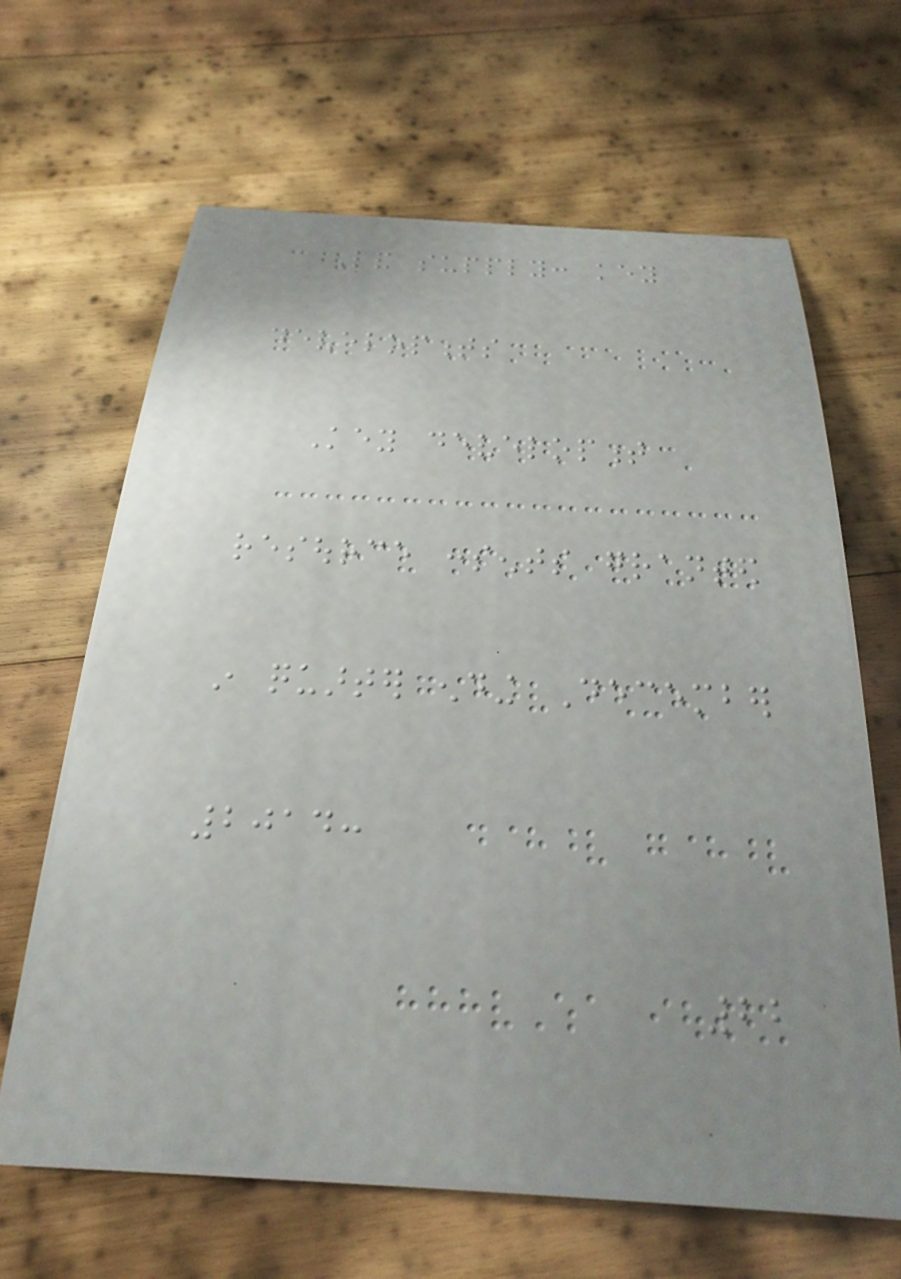Land supply: key
developments
Key development
resource consents granted
in quarter ending December
2014:
22
